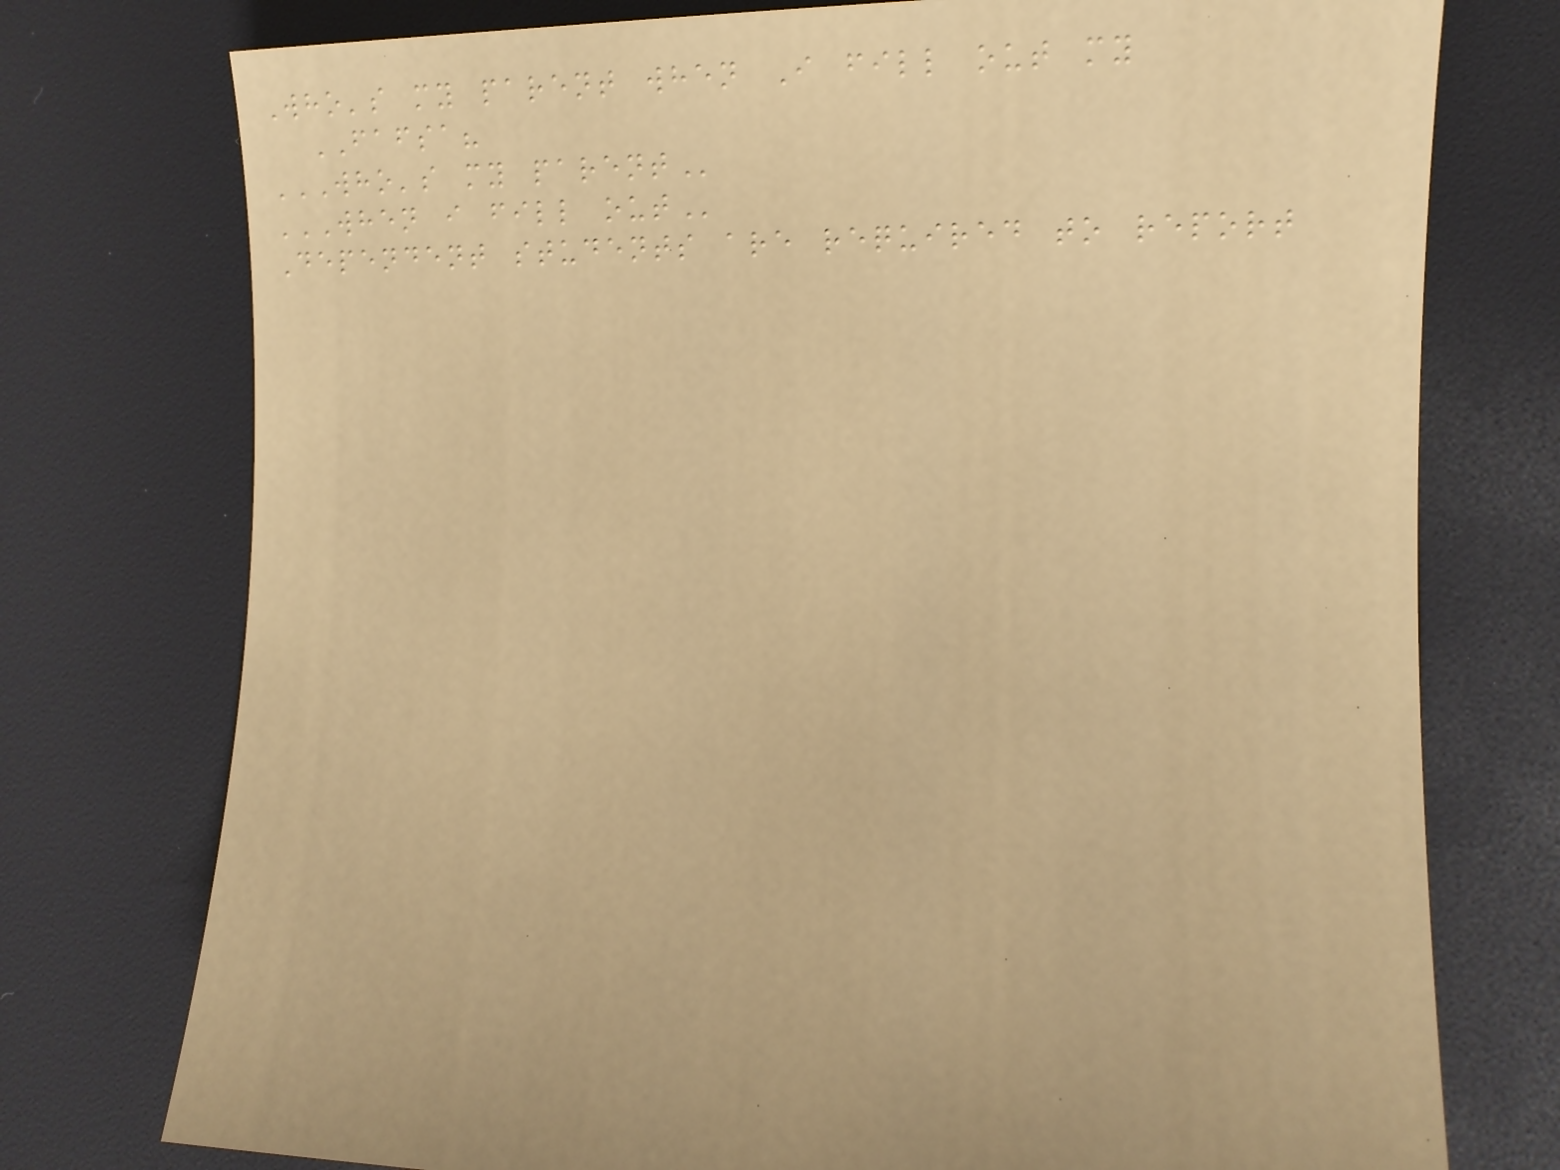Who's my parent when I fill out my
FAFSA?
WHO'S MY PARENT
WHEN I FILL OUT
Dependent students are required to report
